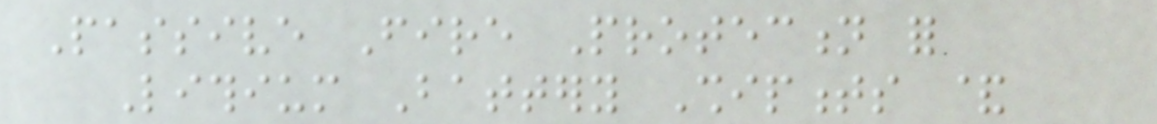Passive Fire Protection for
Lithium Battery Shipments &
